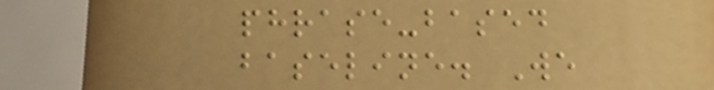phrase-based
baseline. We
